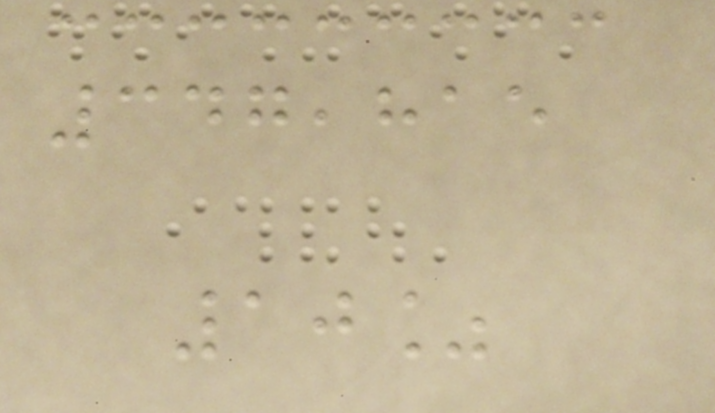347,815
10%
